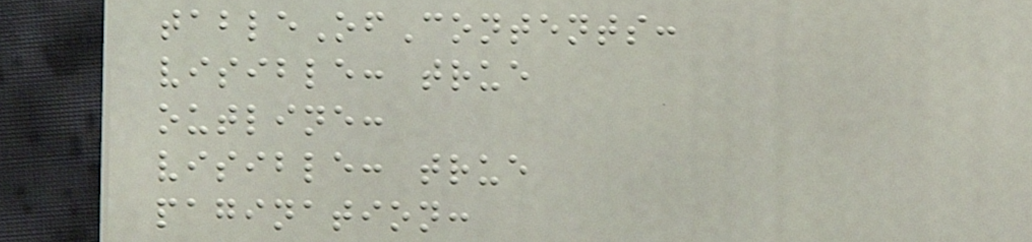tableOfContents:
visible: true
outline:
visible: true
pagination:
